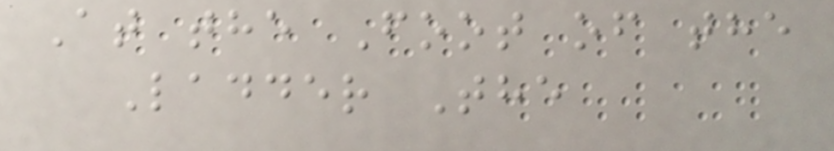At the Foot of the
Ladder The
